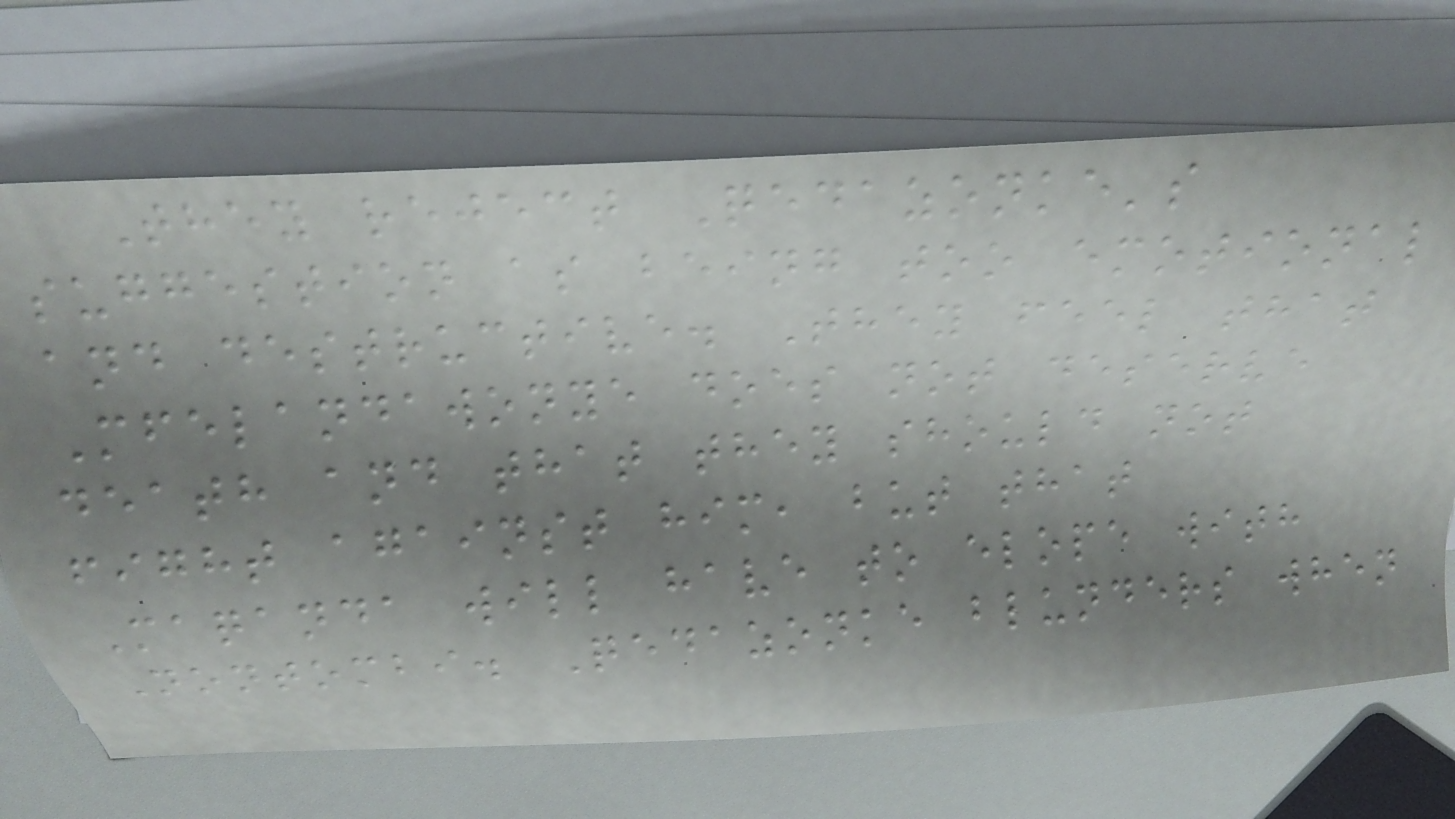They reject Qedazonke's
suggestion as being too emotional
and destructive. They feel that
Mfelandawonye does not deserve
death and that they should not
fight against him, but that
Maqanda will have to elope with
Nontombi. Qedazonke blunders when
